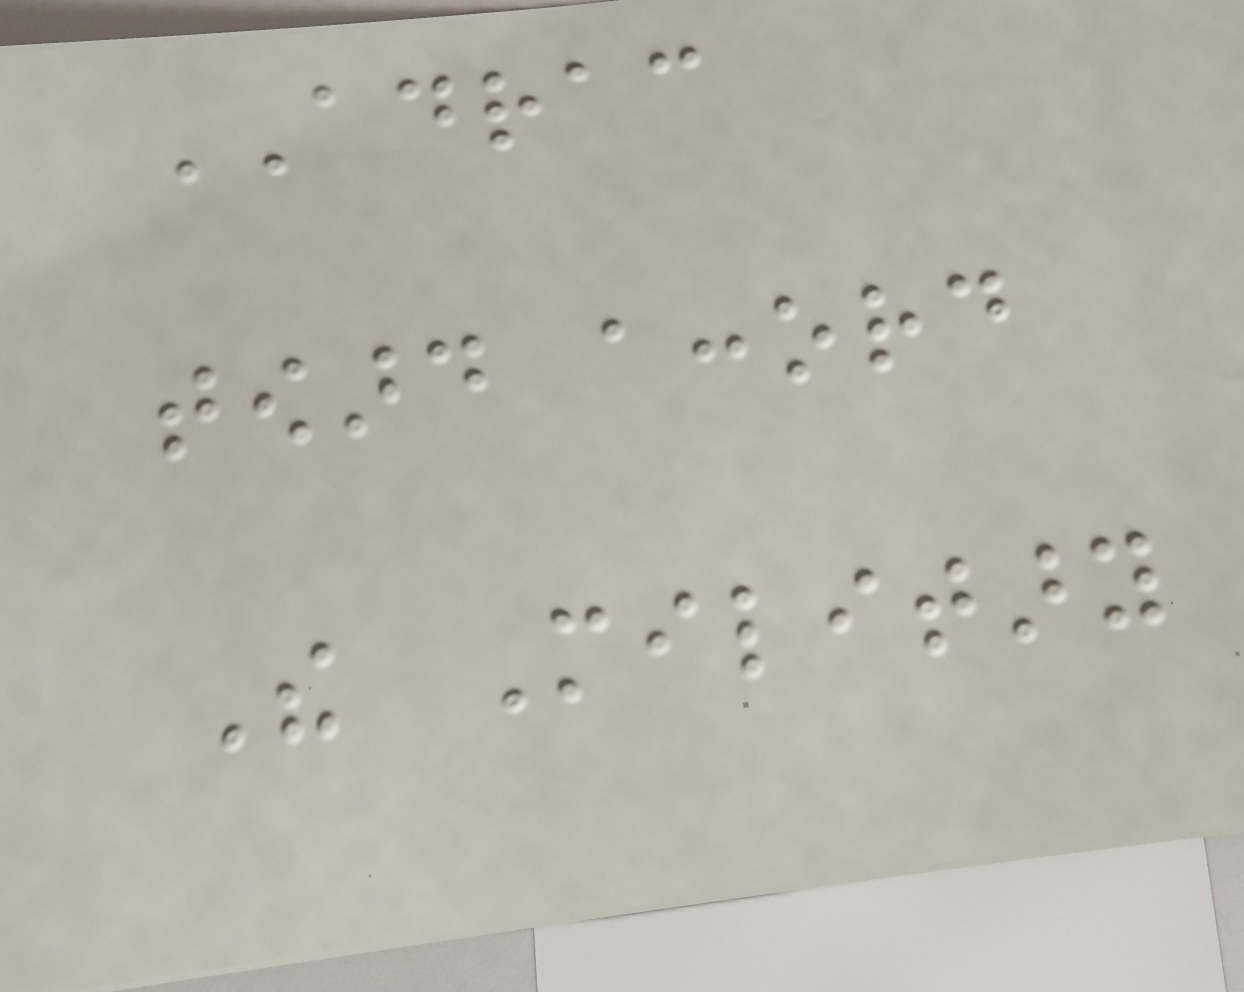ADRAC
toward accord
The Military
